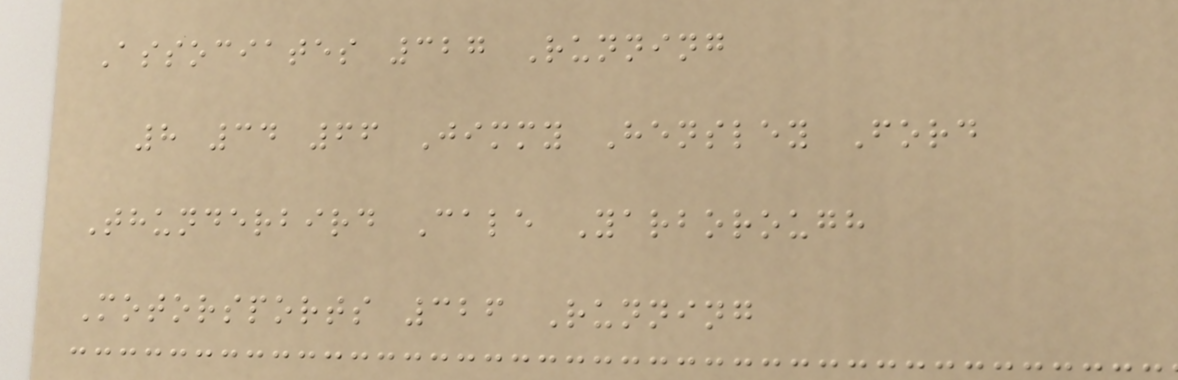Associates 327 Running
8 34 66 Jimmy Hensley Ford
Thunderbird Cale Yarborough
Motorsports 326 Running
